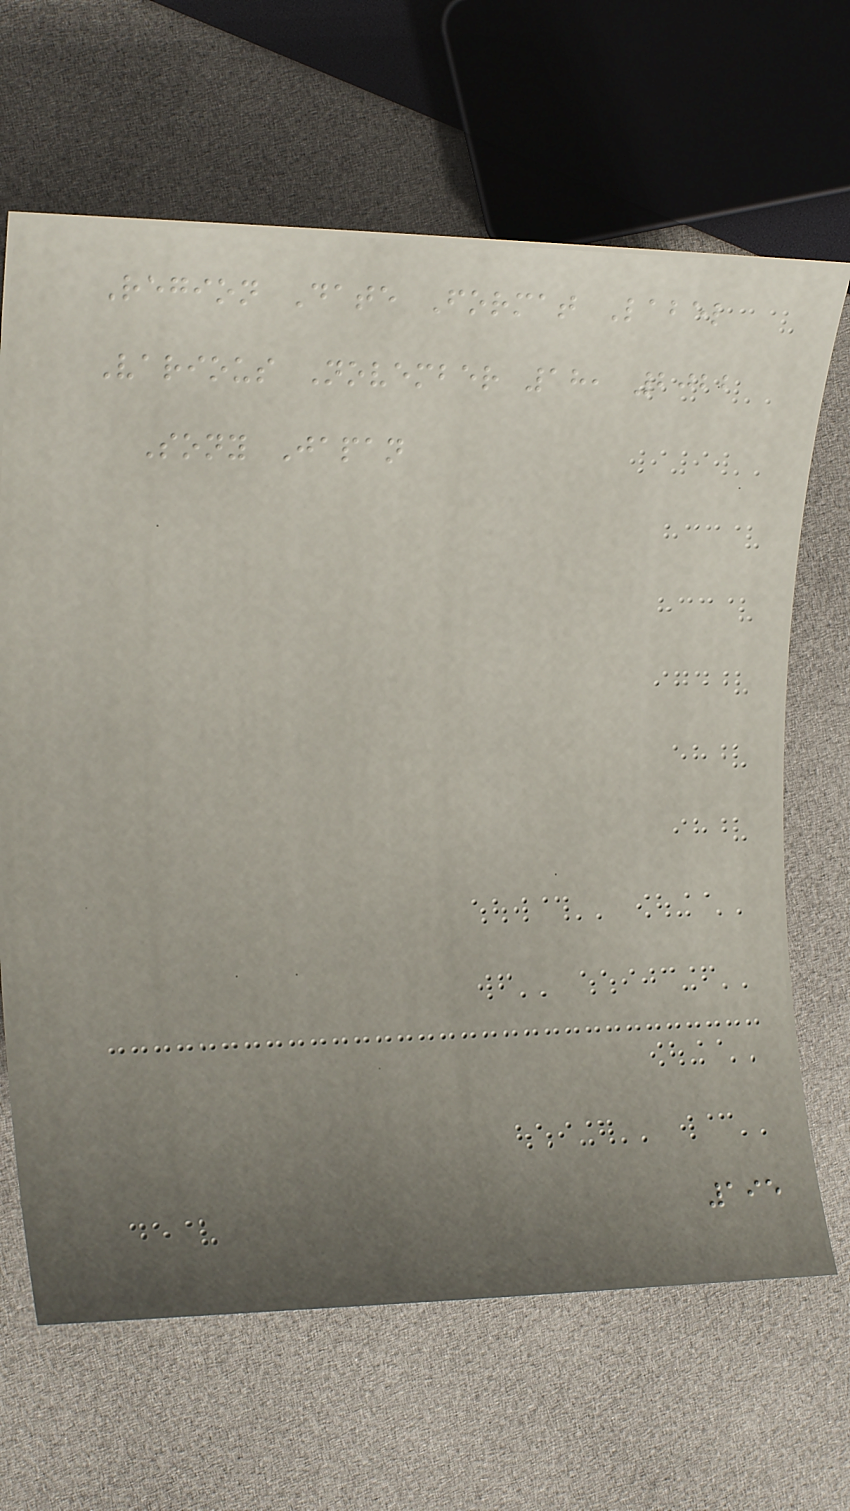Region Date Format Label
Various November 18, 2022
Sony Japan
195
